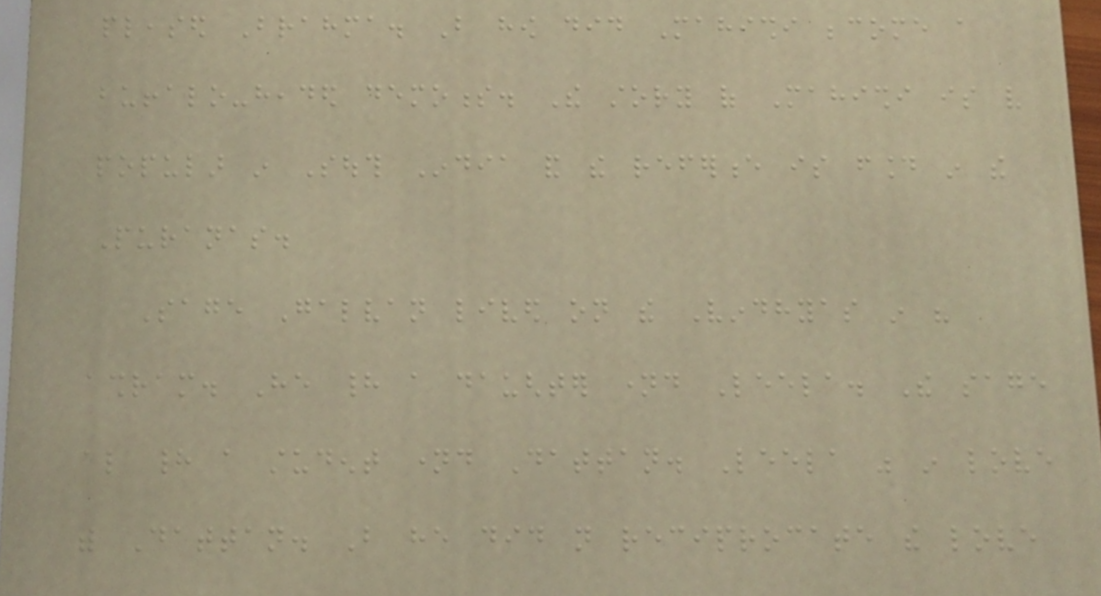pleased Brahma. But how did Mahishi become a
buffalo-headed demoness. The story of Mahishi is very
popular in South India and the reference is found in the
Puranas.
Sage Galvan lived on the Vindhyas in his
ashram. He had a daughter named Leela. The sage
also had a student named Dattan. Leela was in love
with Dattan. But he did not reciprocate the love
